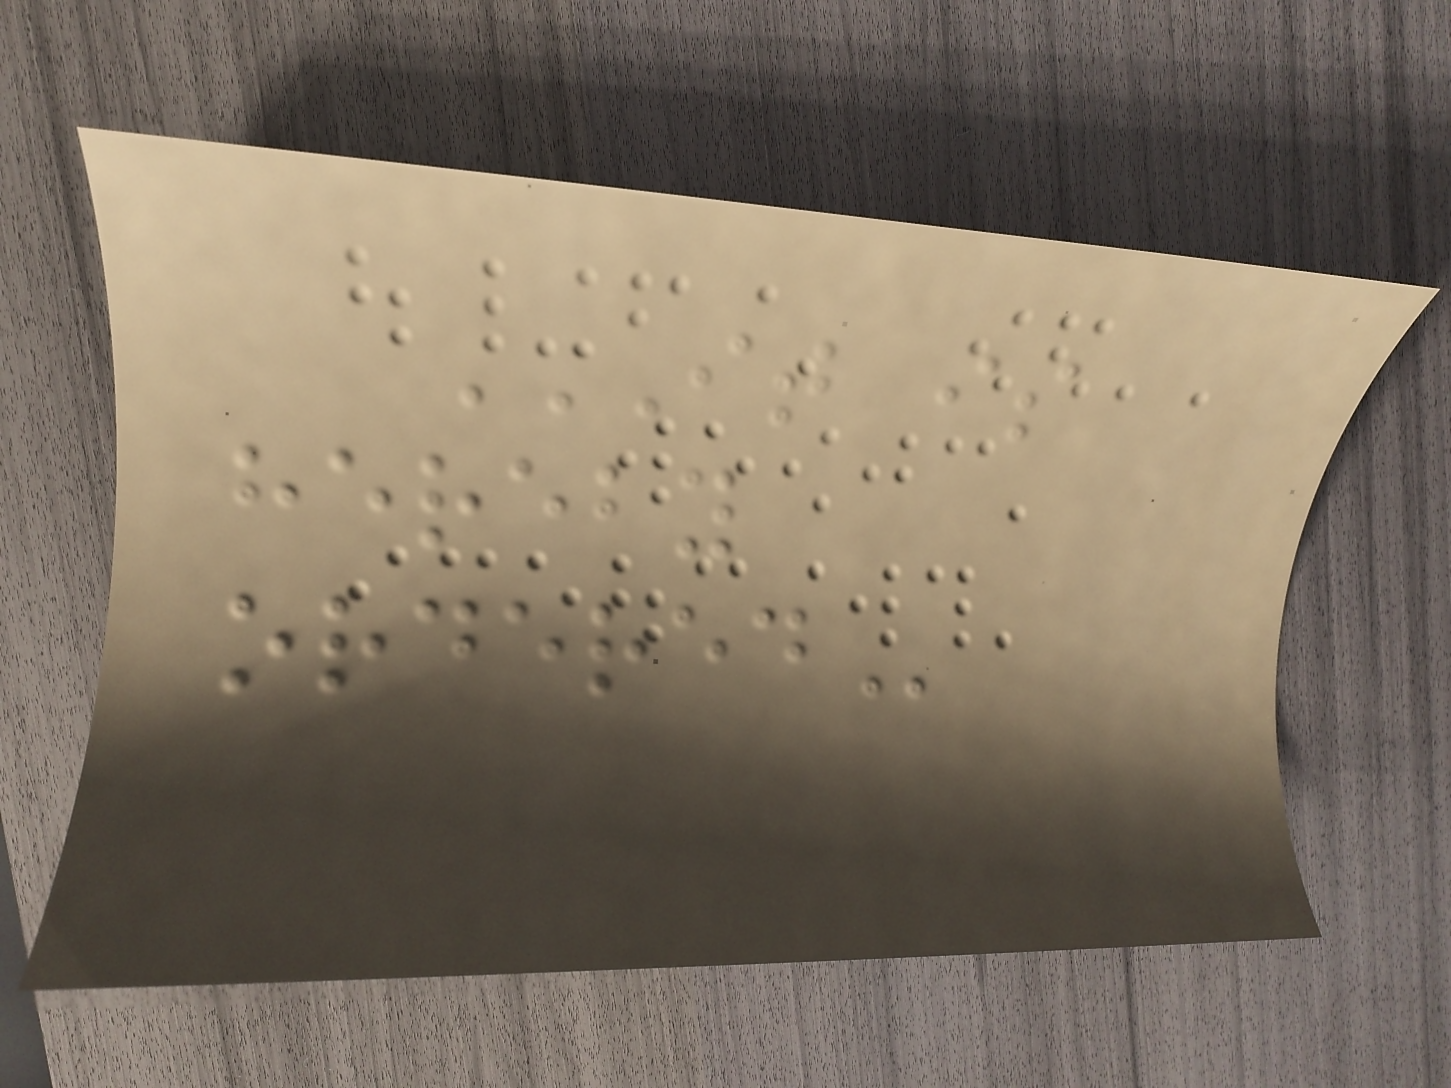IT IS
HEREBY
ORDERED
